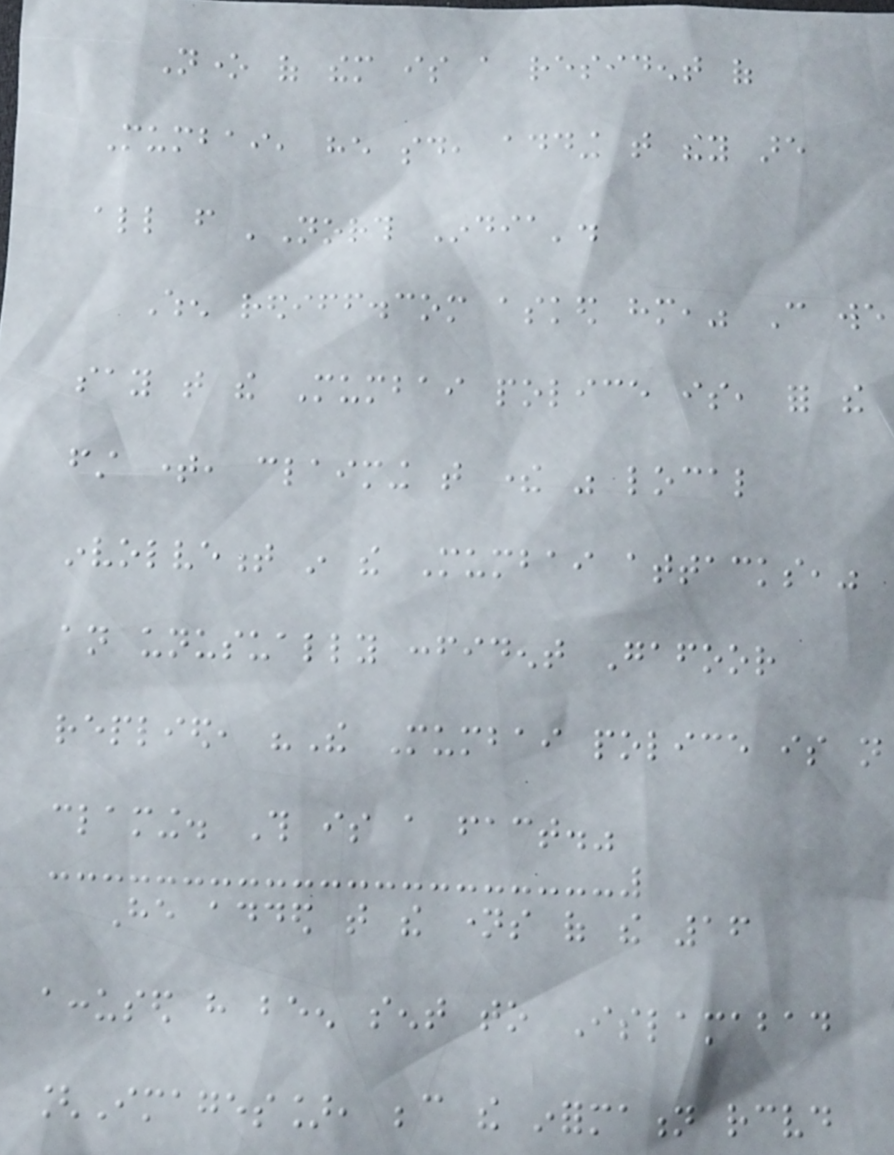None of them is a resident of
Mumbai, he said, adding that they are
all from 'North India'.
When rediff.com asked him," Can we
say that the Mumbai police is, for the
first time, claiming that there was local
involvement in the Mumbai attacks,"
an unusually confident Gafoor
replied, "The Mumbai police is not
claming. This is a fact."
He added that the names of the 16
accused have been sent to Islamabad
[Images], because the information received
